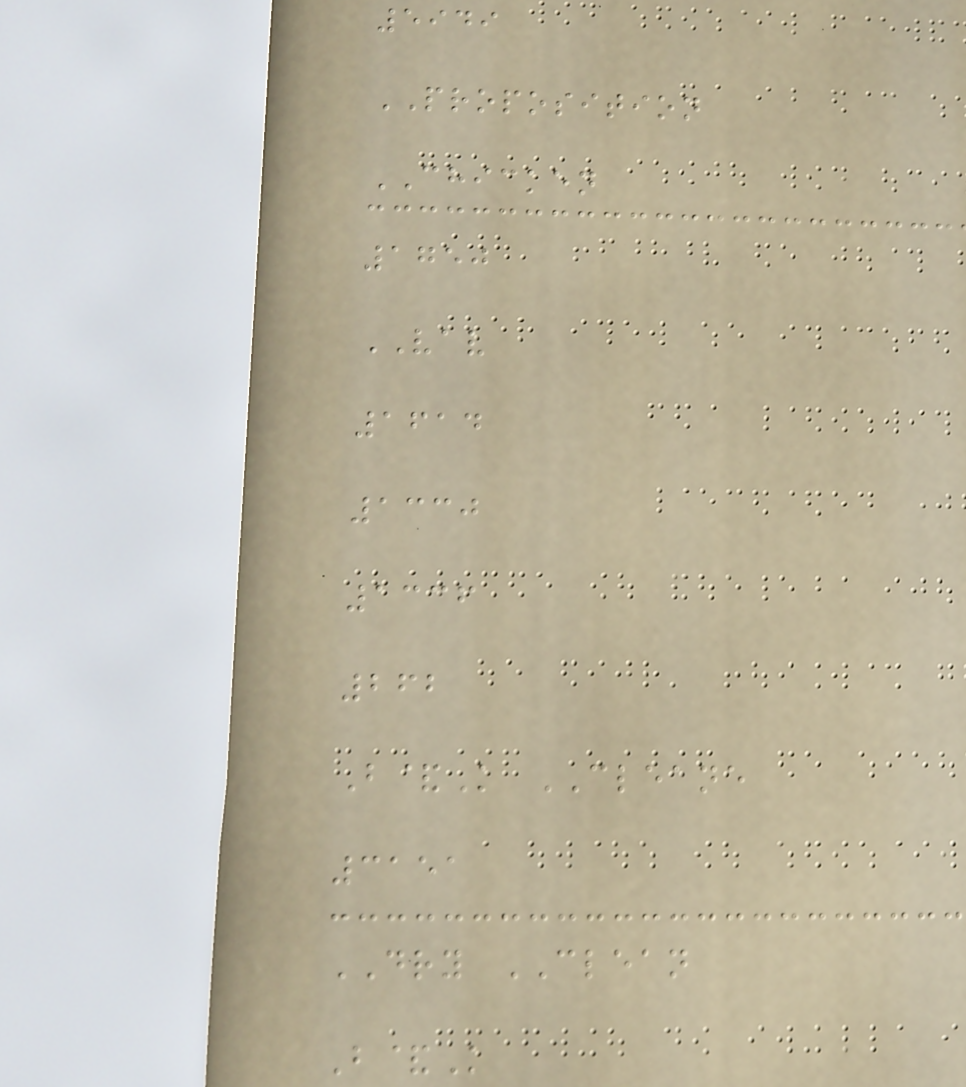5949
PROPOSITION
CHICKEN
1750
VAV
1614
1330
1336
262
B&K CLEANE
3151
DRY CLEAN
B&K
